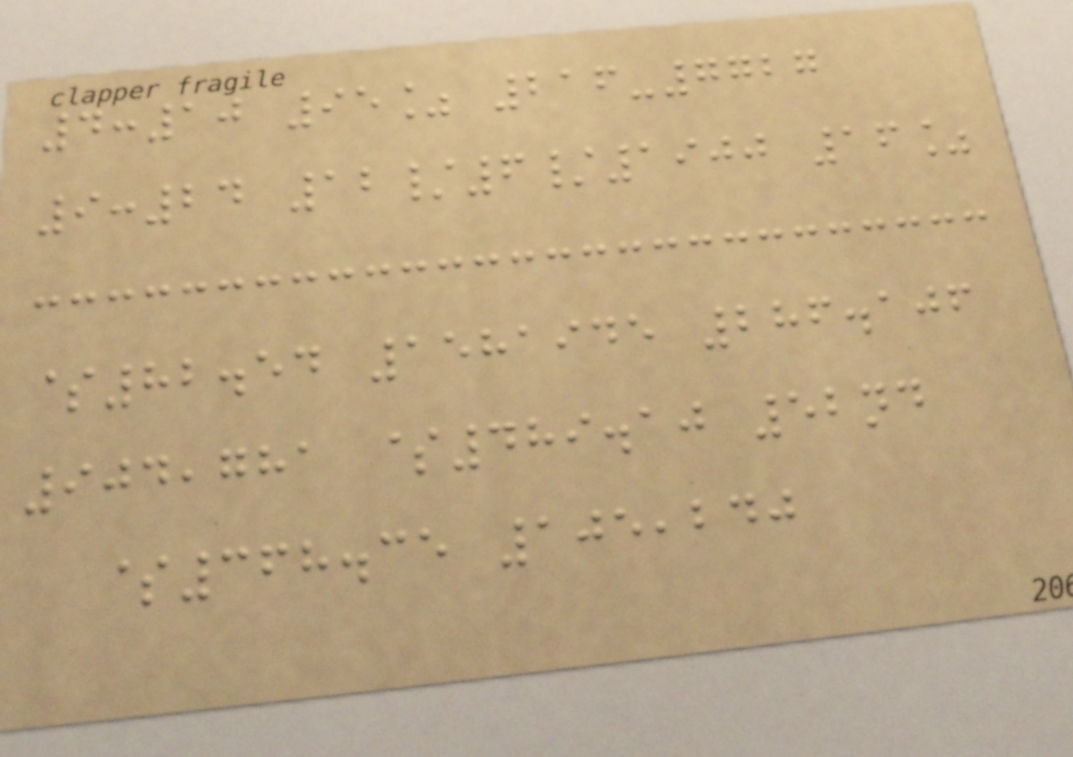4:10 95% 216-7727
9:24 12/6/1900 16%
$82.54 1581945 286.106
904,781 $489.10 52nd
$368.35 105,240
